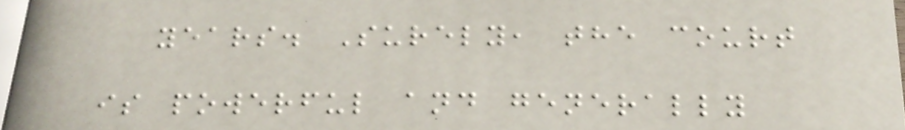years. Surely, the court
is powerful and generally
